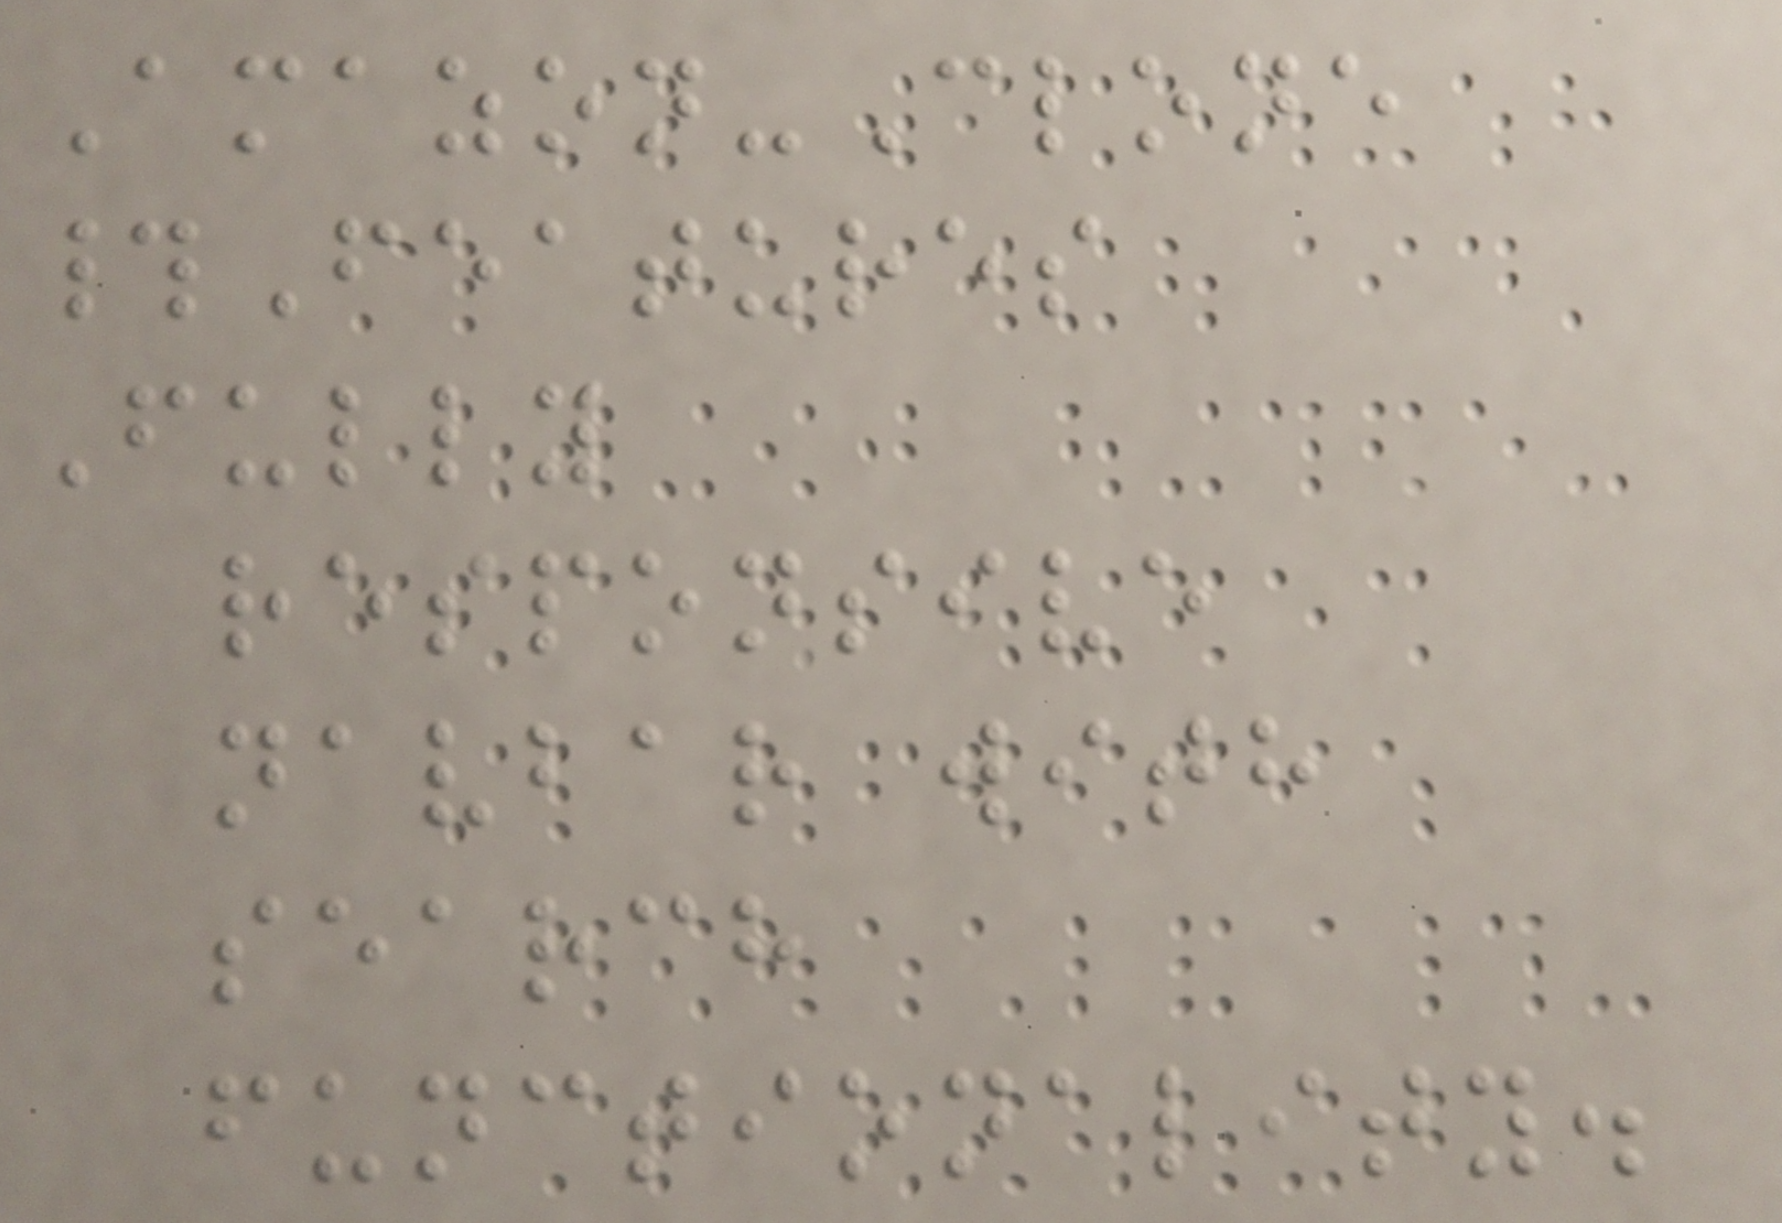Amazon-Clone
#Features
Fully
responsive
navbar with
search
functionality.
